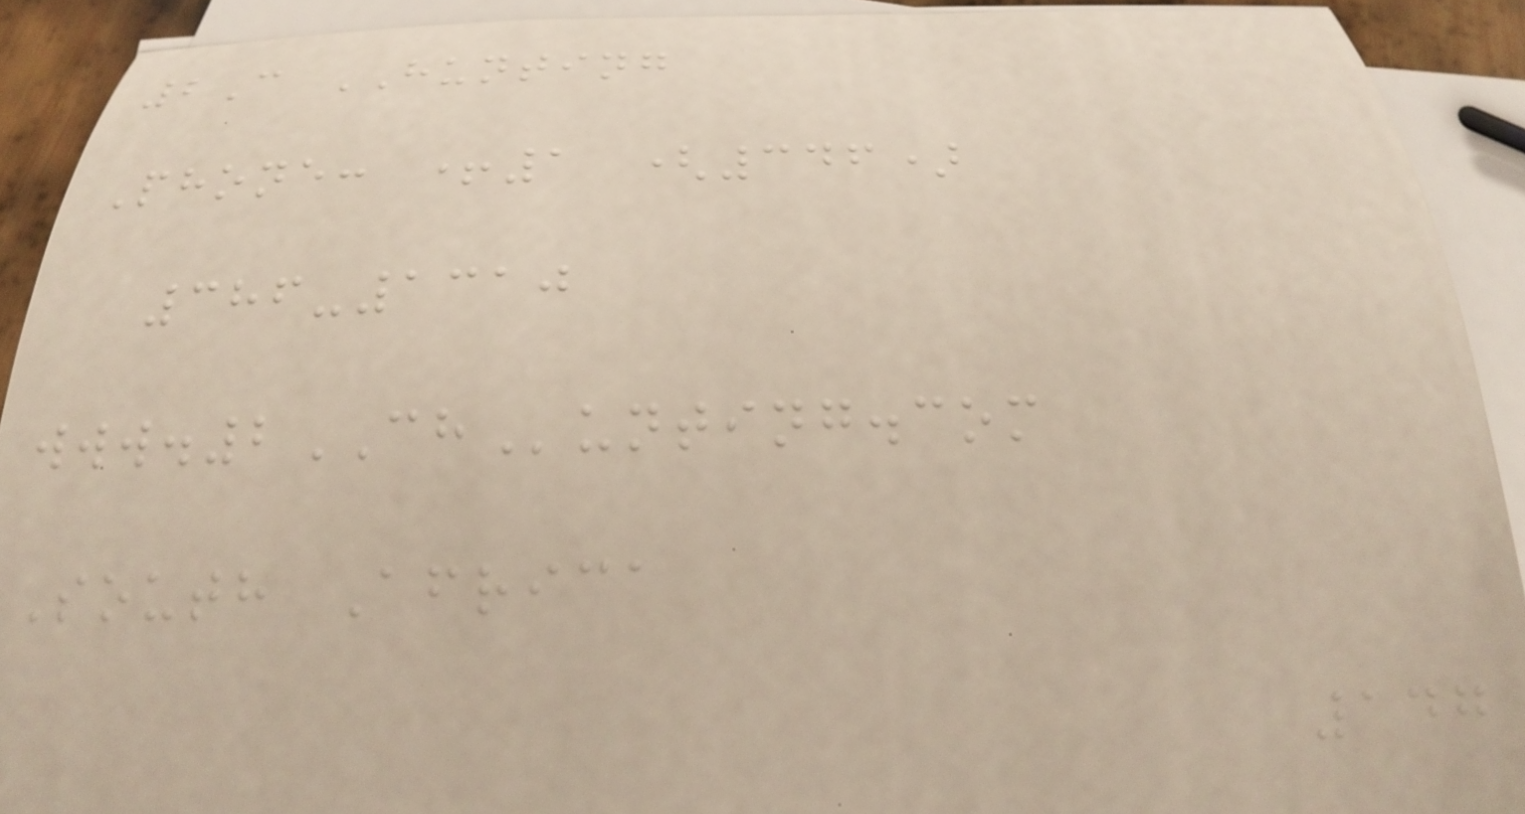2C HUNTING
Phone: +1 (346)
386-1310
www.2CHunting.com
South Africa
147
